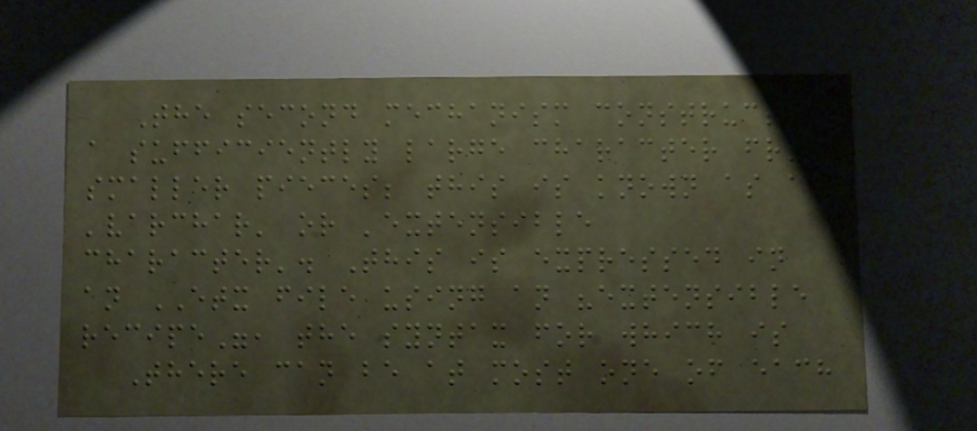The second mechanism constructs
a sufficiently large character from
smaller pieces; this is known as a
'varchar' or 'extensible
character'. This is expressed in
an ETX file using an "extensible
recipe", the syntax for which is
There can be at most one of each
